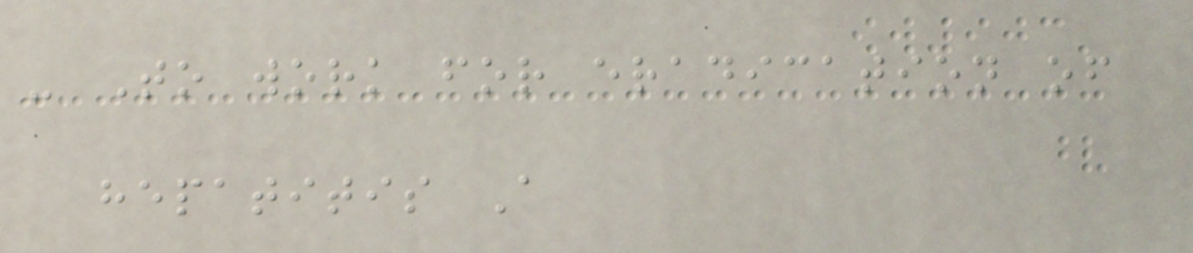- To work for eradication of
hepatitis A
